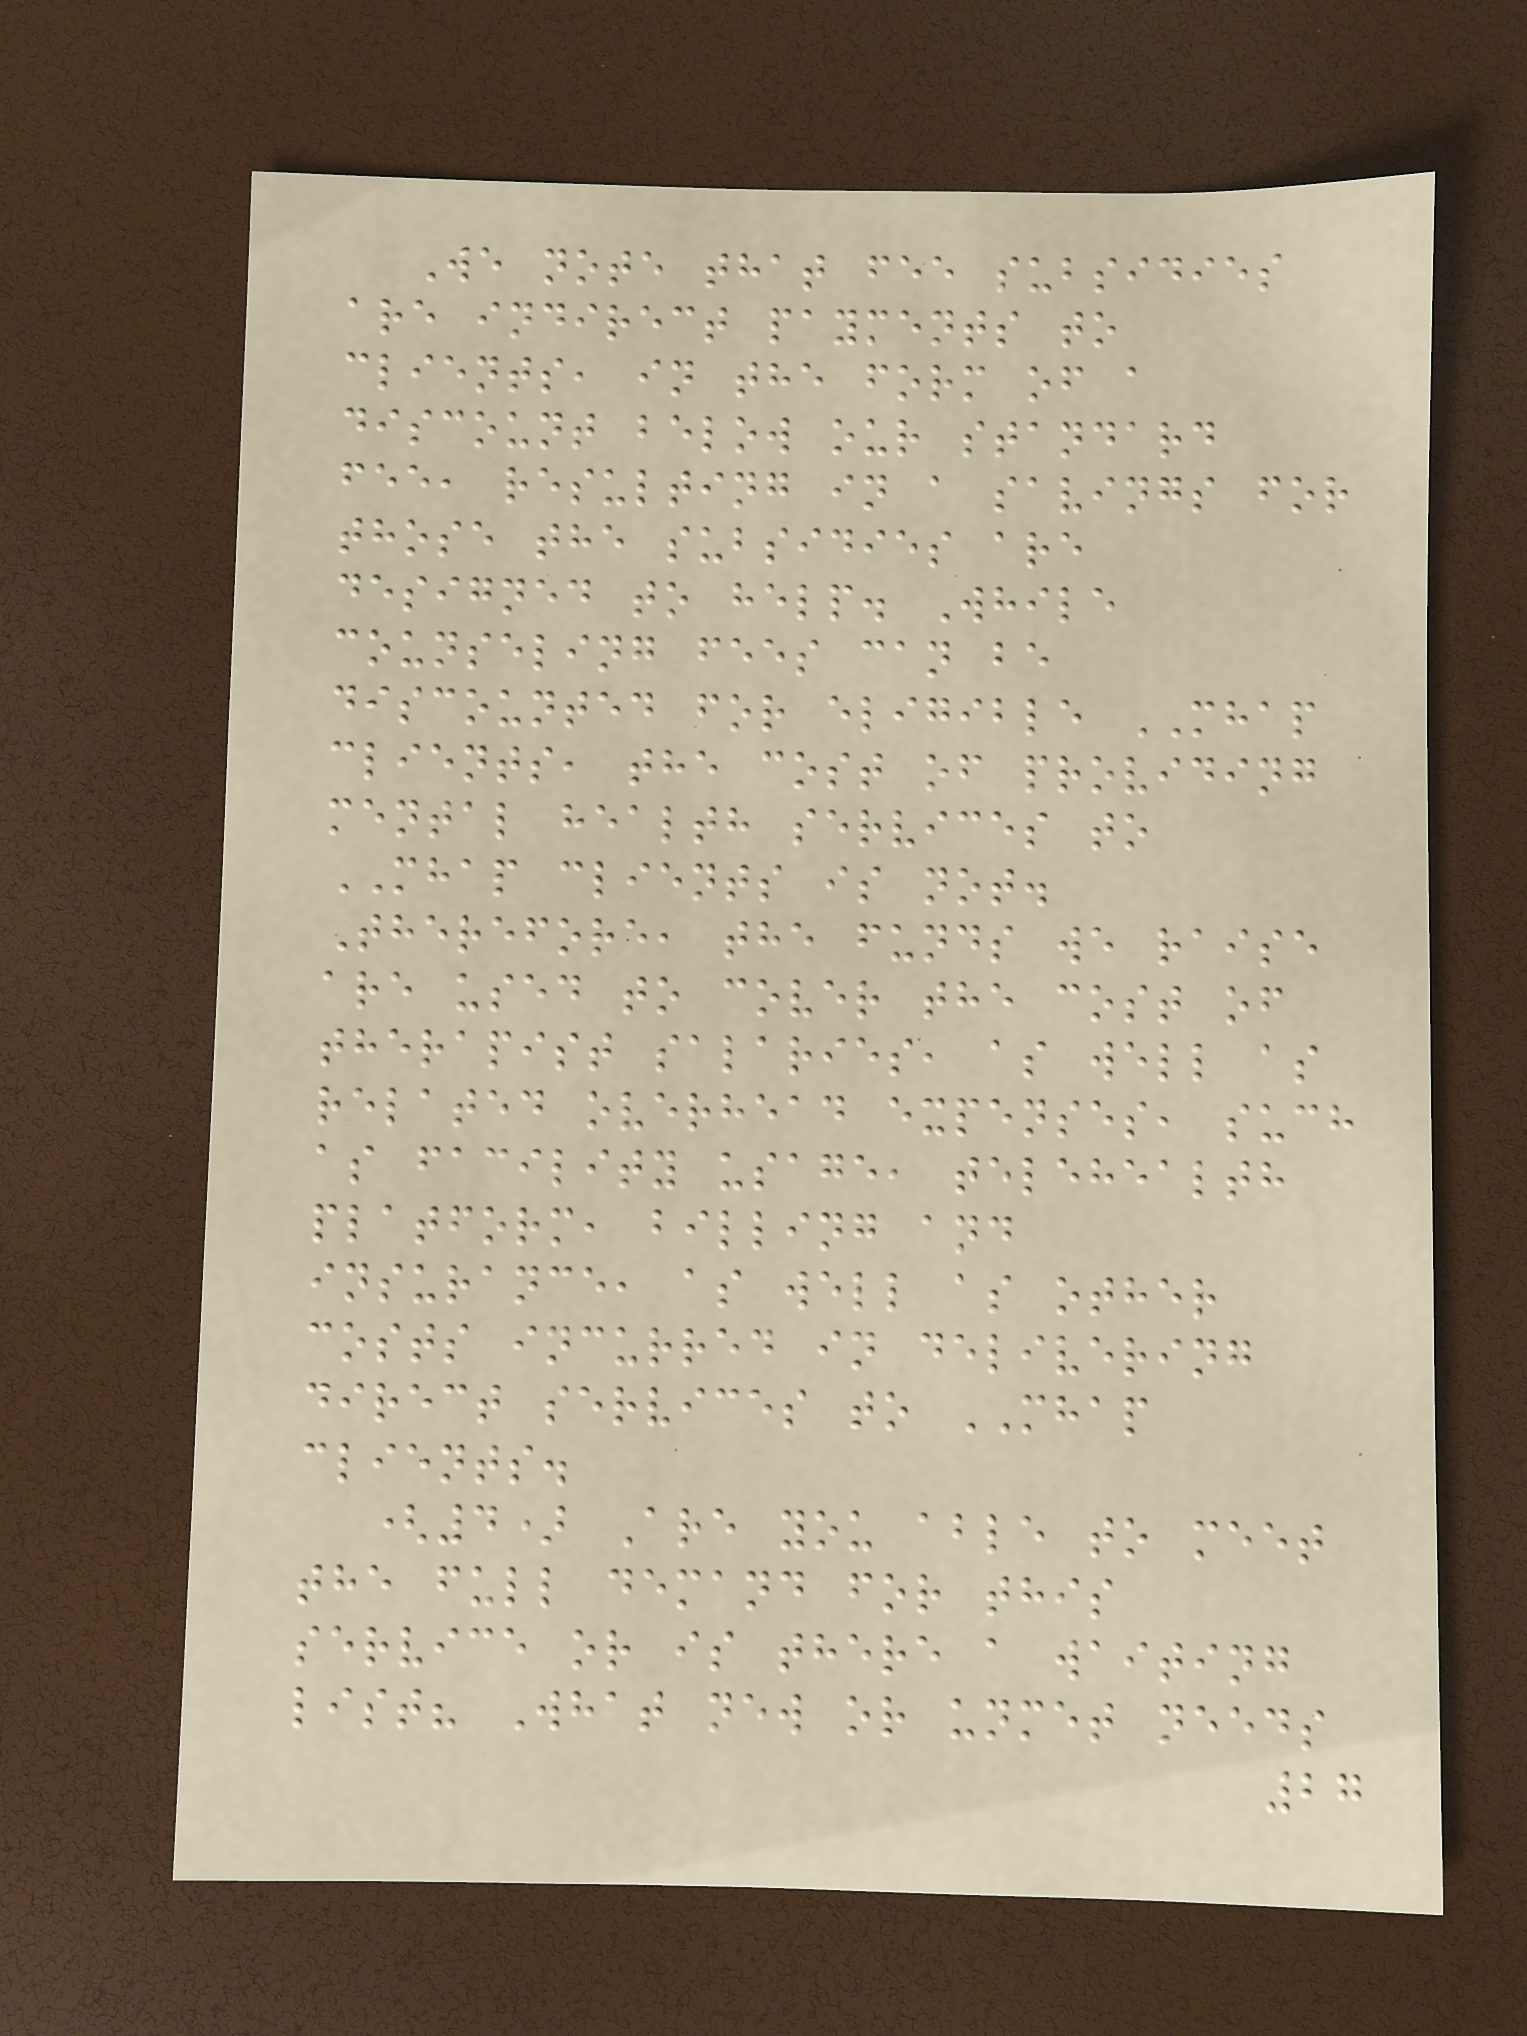We note that fee subsidies
are indirect payments to
clients, in the form of a
discount below our standard
fee, resulting in a savings for
those the subsidies are
designed to help. While
counseling fees can be
discounted for eligible MHAP
clients, the cost of providing
mental health services to
MHAP clients is not.
Therefore, the funds we raise
are used to cover the cost of
therapist salaries, as well as
related overhead expenses, such
as facility usage, telehealth
platform, billing and
insurance, as well as other
costs incurred in delivering
direct services to MHAP
clients.
(4) Are you able to meet
the full demand for this
service or is there a waiting
list? What new or unmet needs
27
